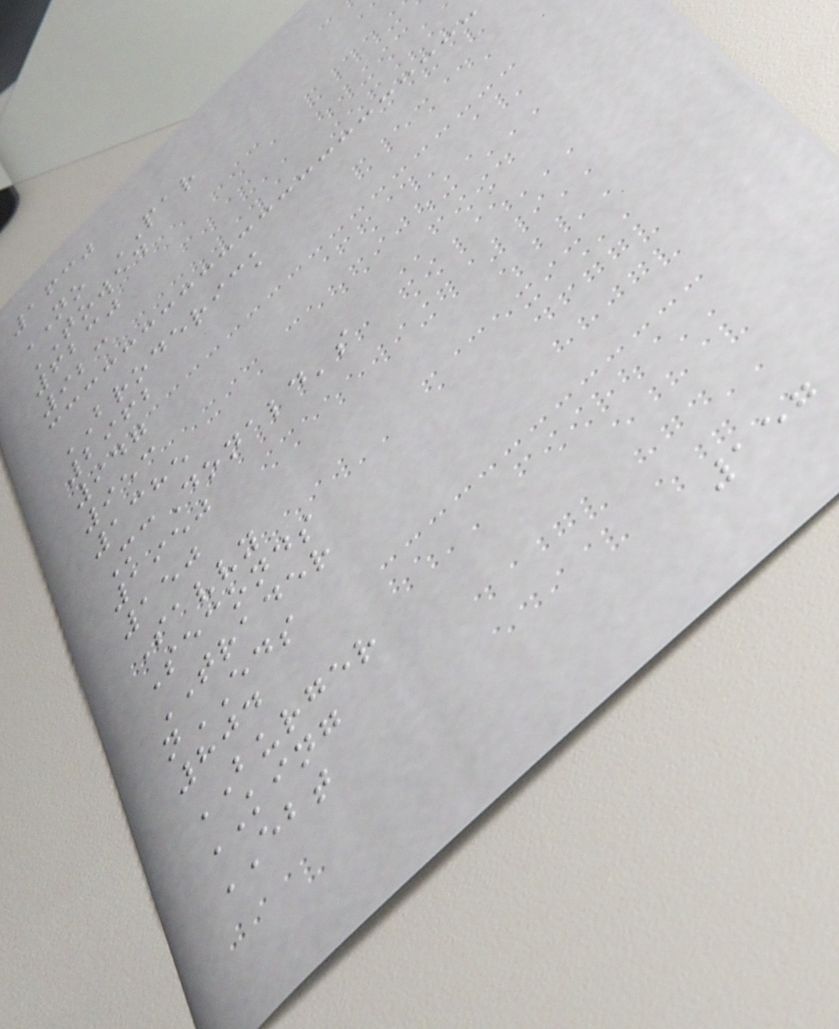1630
NO PAR
TOWED
6230
923
BRODERICK
2962
947
953
1385
McDonald's
1950
150
Savvy
Seconds
TRADER
nEDS
804
BURGER
KING
EBT
157
